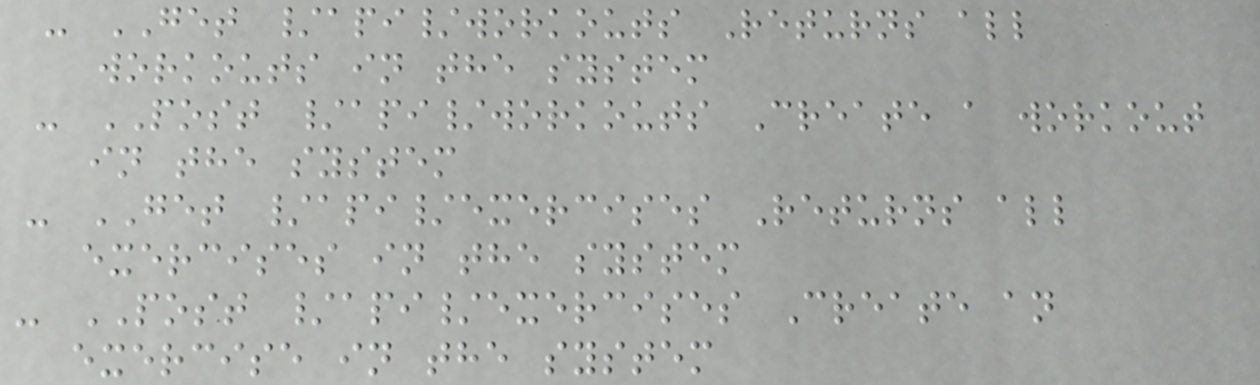- GET /api/workouts Returns all
workouts in the system
- POST /api/workouts Create a workout
in the system
- GET /api/exercises Returns all
exercises in the system
- POST /api/exercises Create an
exercise in the system
